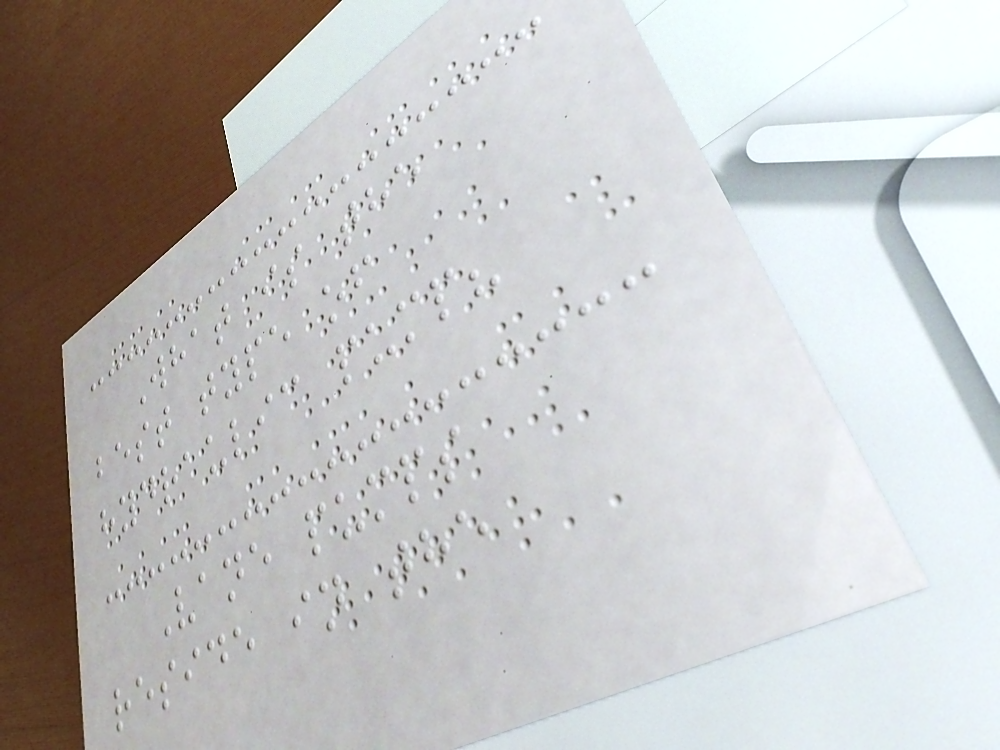What is the
best type of
hydraulic pump?
Vane pumps
reside in the
